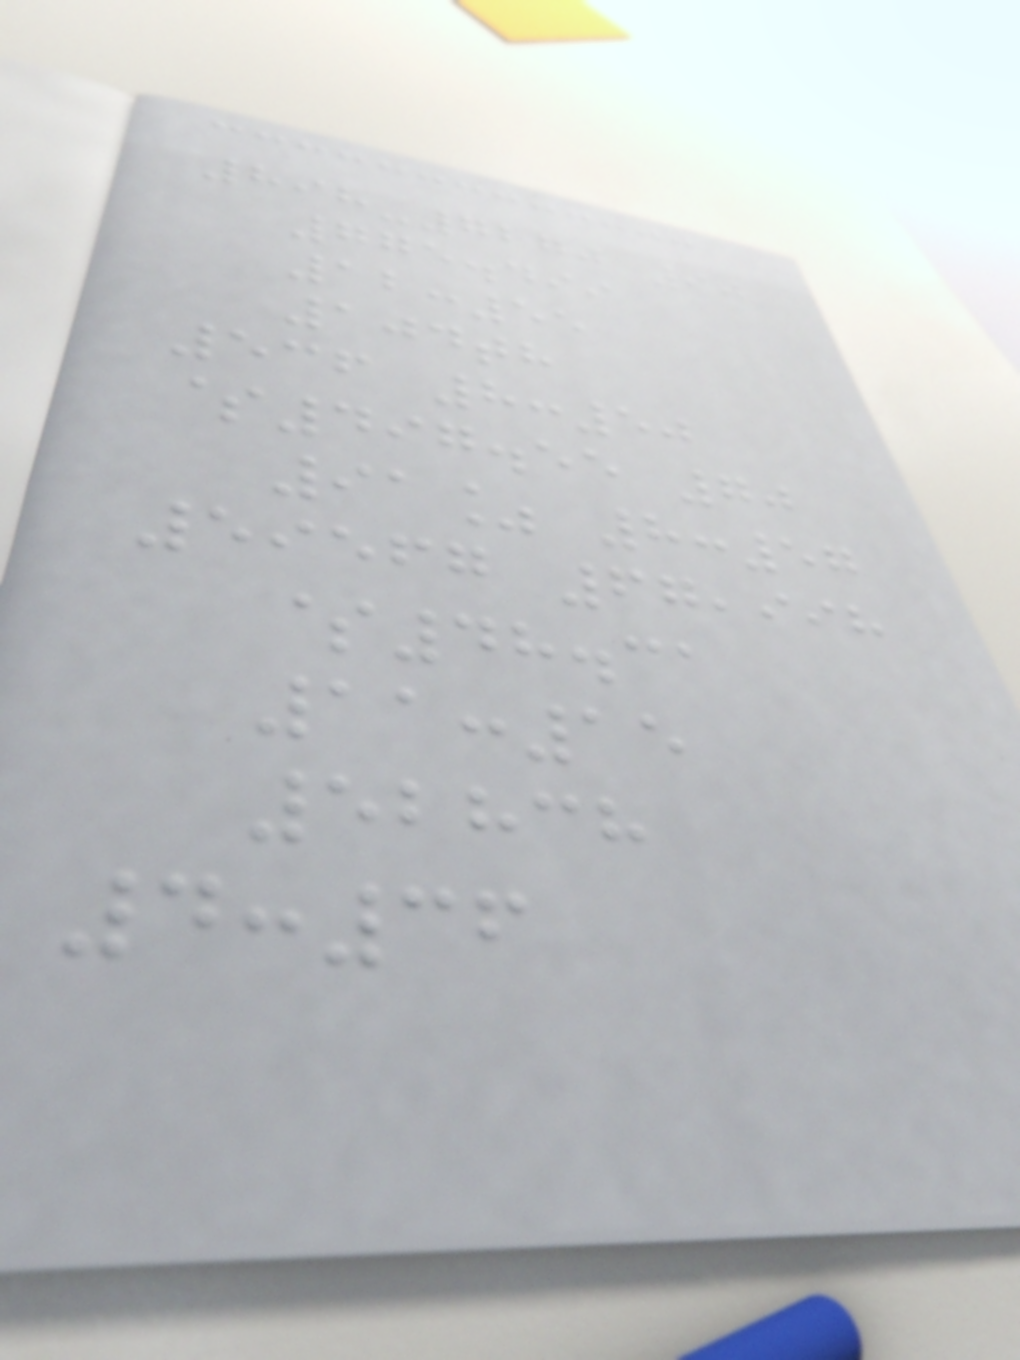898-7270 90
775.499
12:55
104th
536 8:50
$497.55 70
91% 8:57
59567 67,998
$48.31
11:15
52838
4:36
